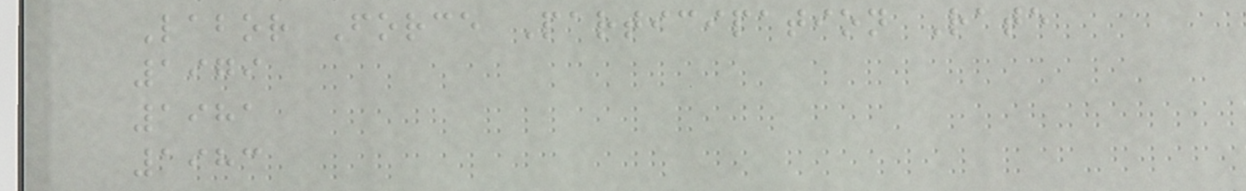Labor Force Participation Rate
1979
1981
1983
